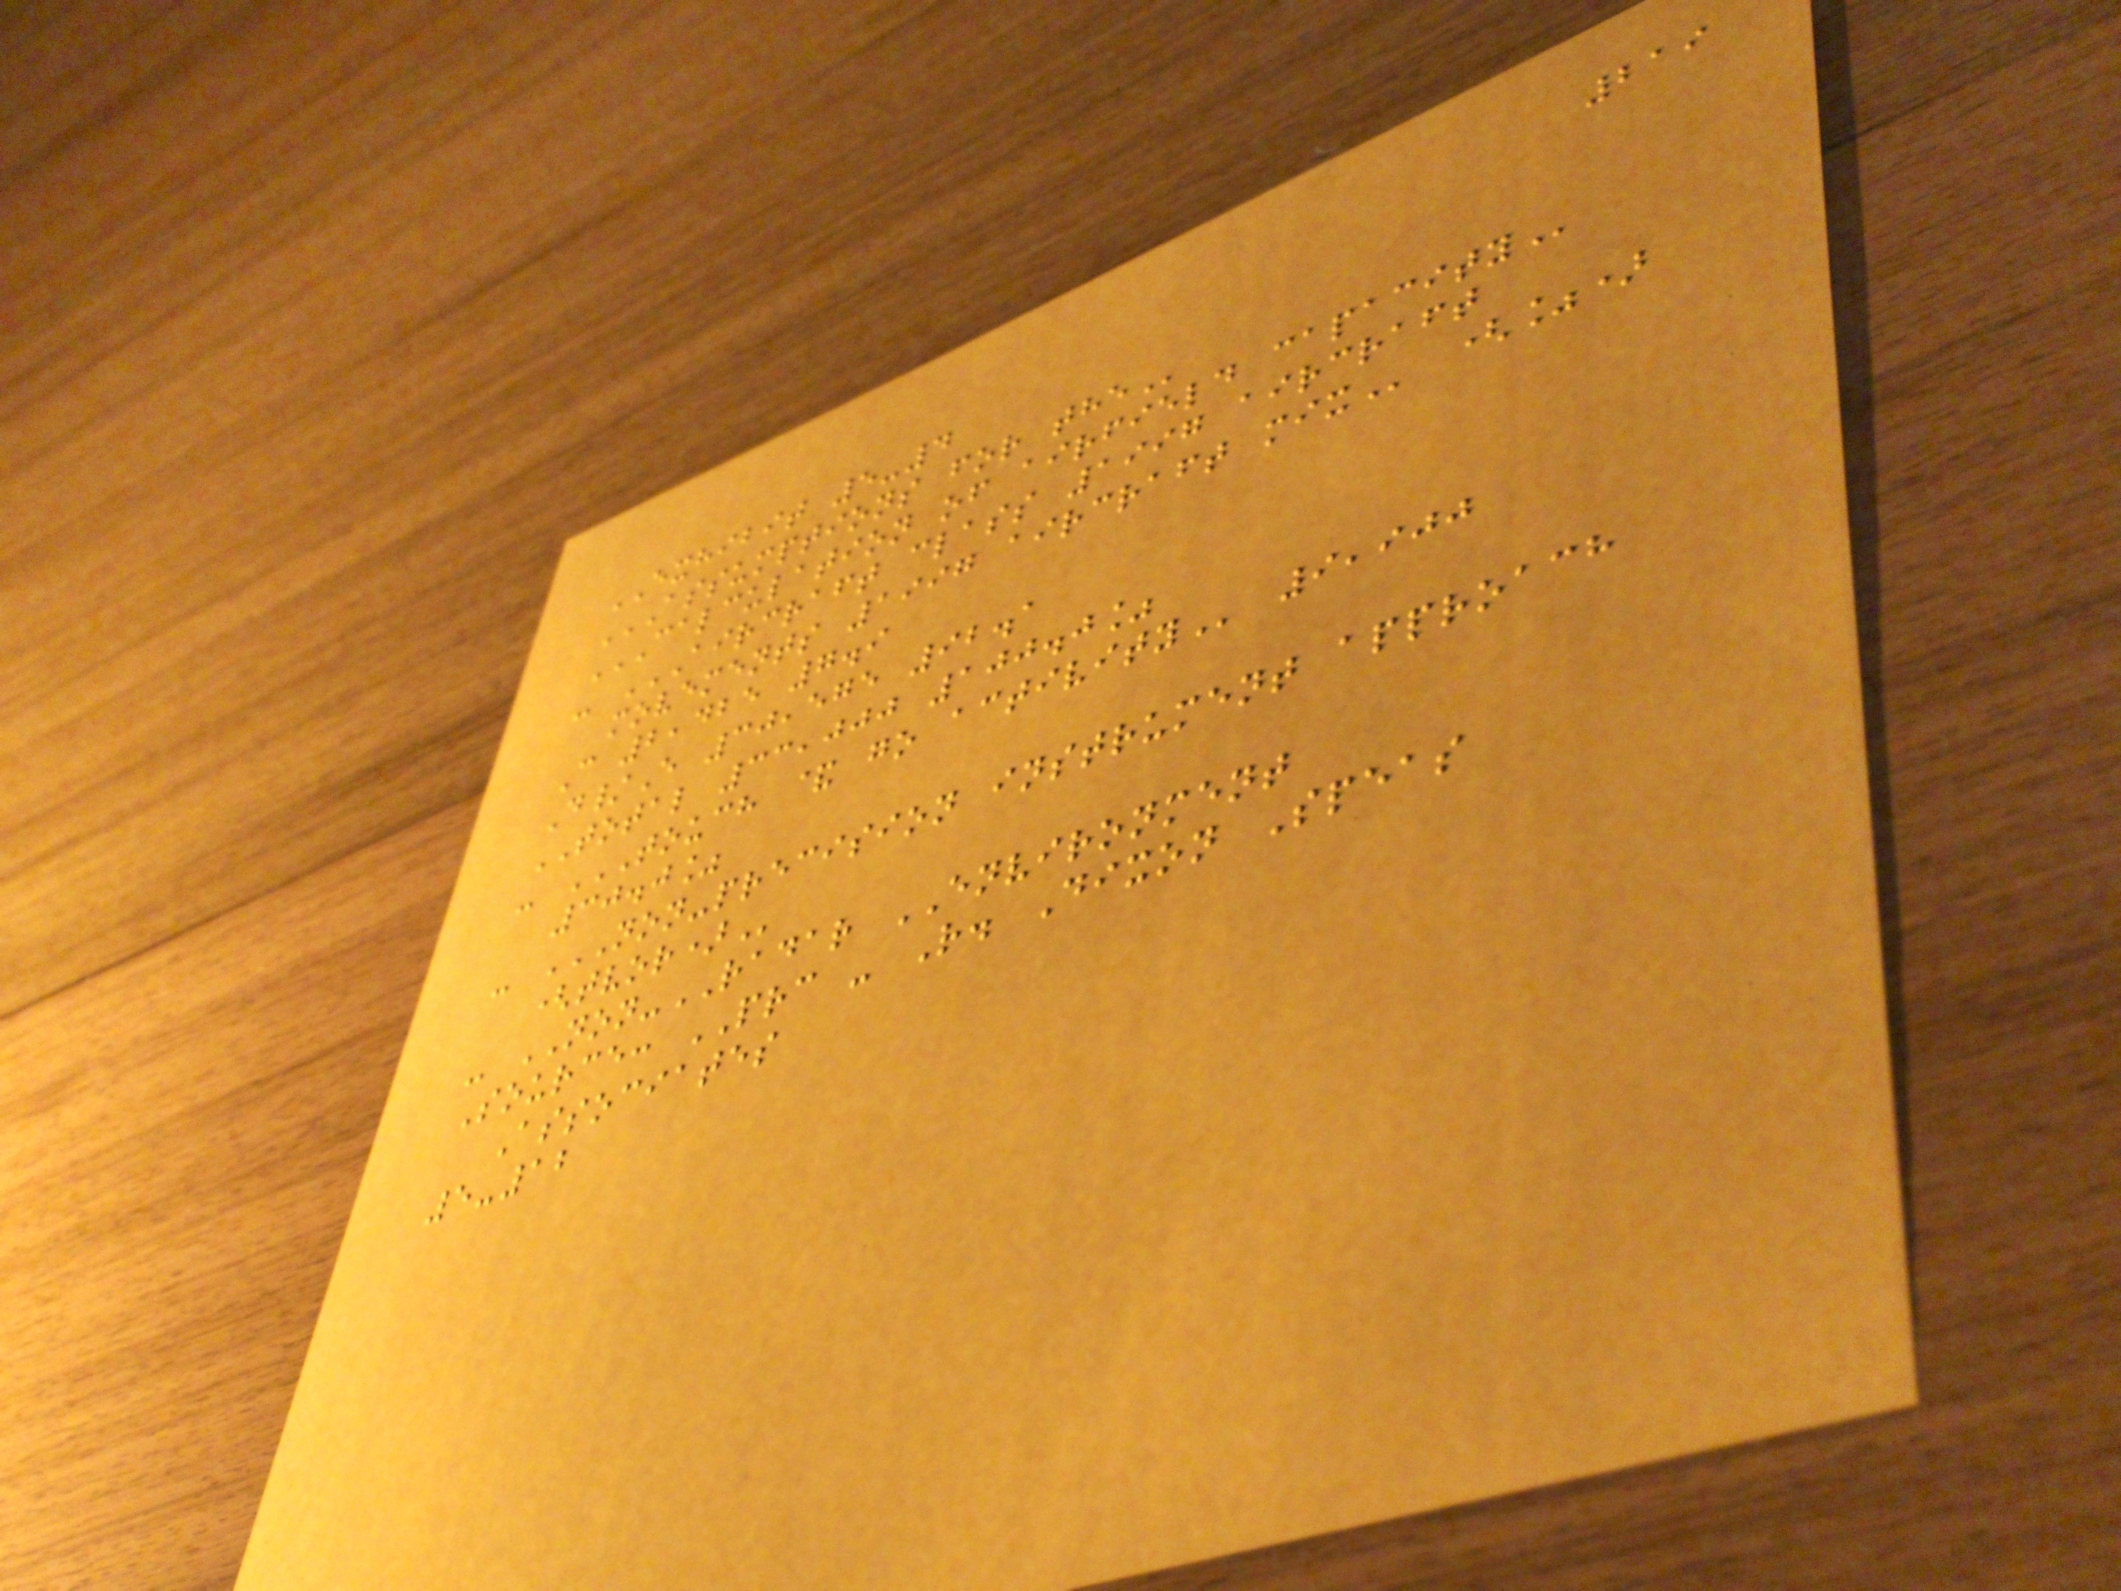219
EXHIBIT 5-4
ASSUMPTIONS FOR THE
CALCULATION OF AIRFIELD CAPACITY
- AIRCRAFT CLASS 1997 AIRCRAFT
MOVEMENTS 1997 AIRCRAFT MIX (%)
C 2,425 7.9
D/E 30,575 92.1
TOTAL 33,000 100.0%
- TOUCH & GO ACTIVITY 9,900
30.0%
- NON-PRECISION INSTRUMENT APPROACH
(TVOR)
- NON-RADAR ENVIRONMENT
Source: PRC - R. Dixon Speas
Associates
5-12
